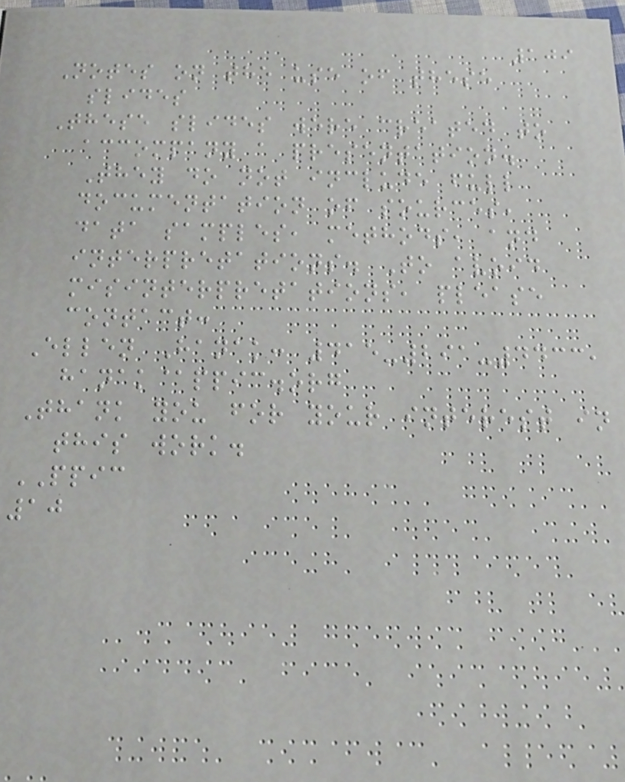109
Notes on the use of these
slides
These slides were created to
accompany a presentation.
They do not include full
documentation of sources,
data samples, methods, and
interpretations. To avoid
misinterpretations, please
contact:
Ellen Hanak: 415-291-4433,
hanak@ppic.org
Thank you for your interest in
this work.
PPIC
10
